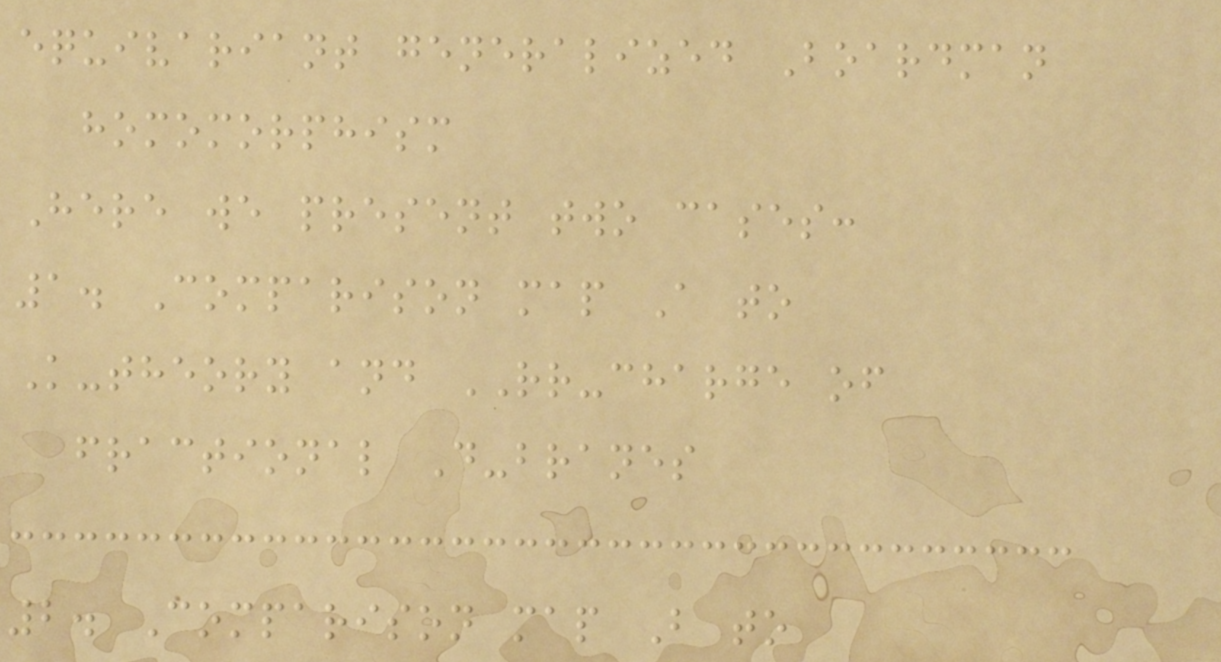equivariant generalized Boardman
homomorphism
Here we present two cases:
1. Comparison map A to
K-theory and RR-charge of
fractional D-branes
2. Comparison map B to
